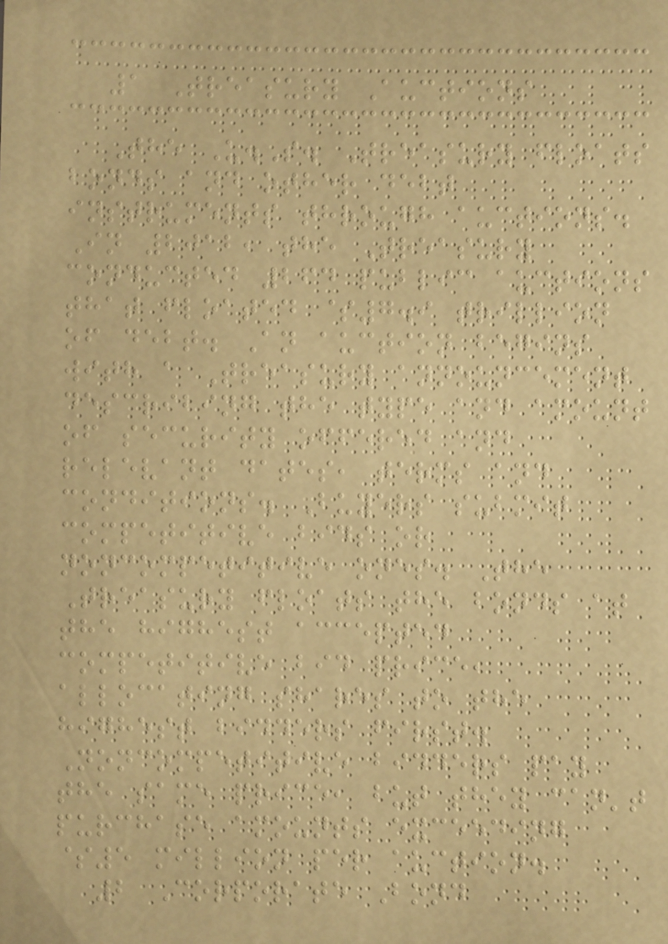1 Treasury Auctions
The U.S. Treasury floats
bonds and other debt
instruments through auctions.
In 2012, the Treasury
conducted 264 public auctions
that floated $7.9 trillion
of debt. An auction begins
with a Treasury announcement
describing the type and amount
of security offered and
relevant dates, terms and
conditions. Buyers submit
competitive bids or
noncompetitive ones. The
Treasury floats the bonds at
the highest accepted
competitive bid price,
allocating shares to the
highest bidders first.
Noncompetitive bidders pay
the same price, but they can't
purchase amounts exceeding
$5 million per auction.
2 Corporate Bond
